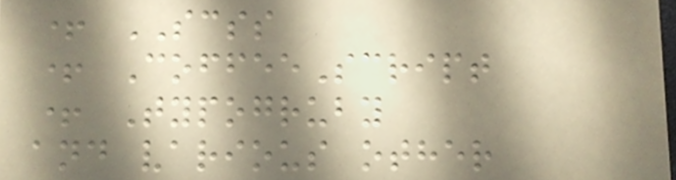+ SCSS
+ CoffeeScript
+ Typogruby
and various other
